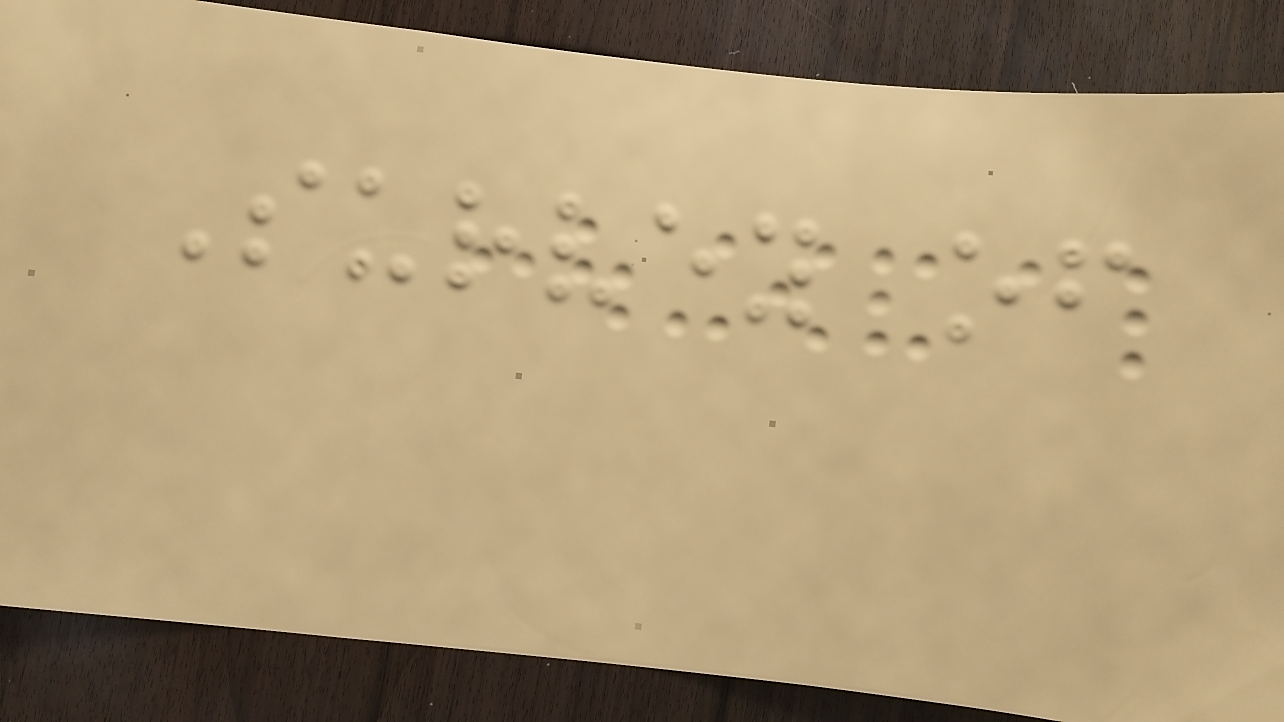Survey of
